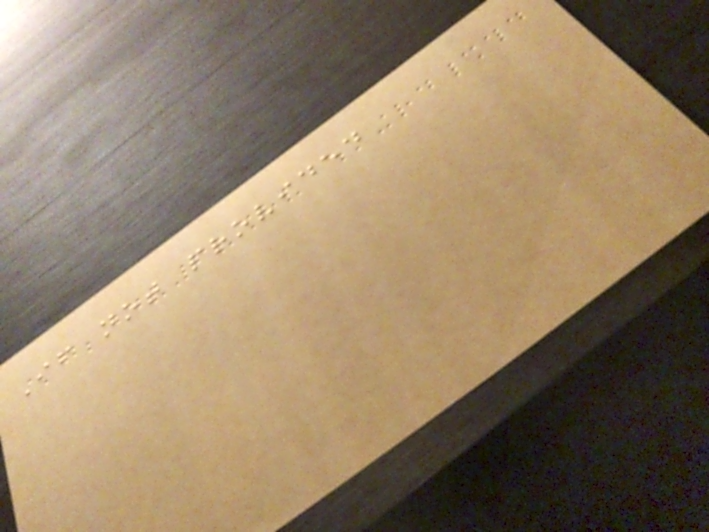If not provided
